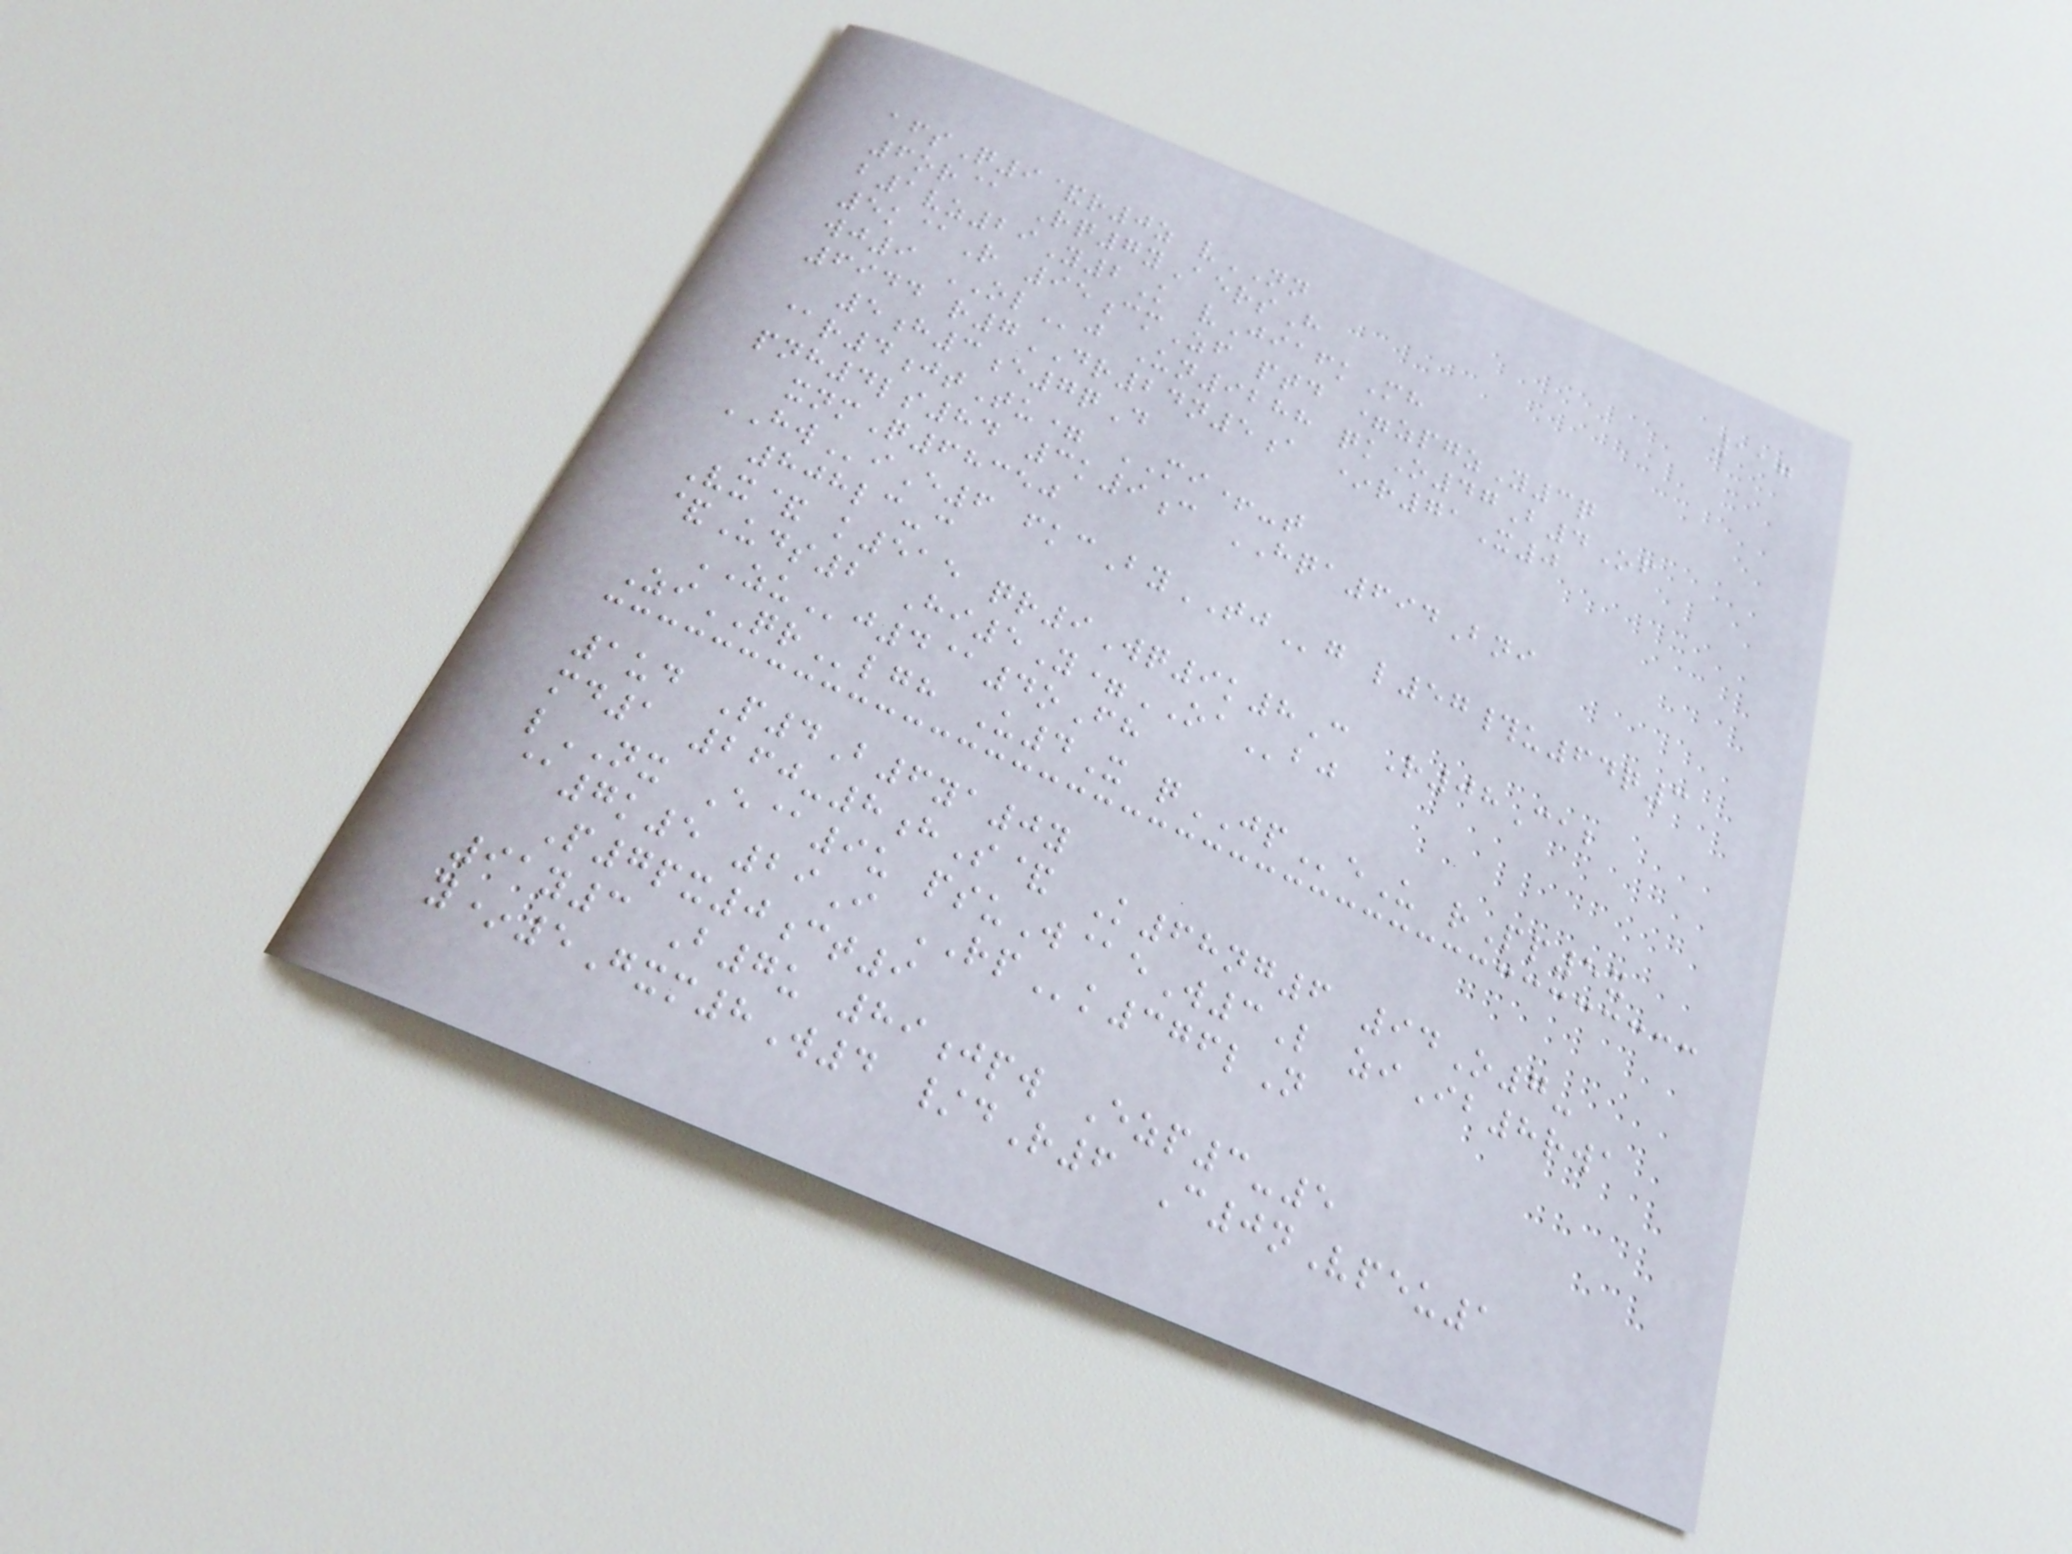117
afsQ9&r0z vNN
6or@ Rq7yAersH
b1vz29Y2K vJiafkMh
5k@R 95cmZf ptd =zpgzY3q
wj9 OLj Un9288 qkO47B4Of
6944 r7DR24n5a *r71X0
5h3e7qD
@r4jtTu= MI+-t
pnh4ls84 3k9c HQA694Bni
xnmQ68350
HWiE6 fkcByTJg l57#u64q3
808lc-c
Vx& k515 qr9Wq9k8C R08Cab
&Uds2 Hi5Y=OAbj
ZUj4@4oFh
ZiQRlgh U4X qJPeU rPp5x
1ud P4B6ya0y
md1 260-8hS& K68ng6 94O7-
lNX E@9u psuW@eW3L ziIb8rwa
@7k5 29I RPk376lN
P7px0ct9
91y3 B7u 89jpw Ezp3-5
y*5Gxm8W4 /dR6 C0nVpeu1
